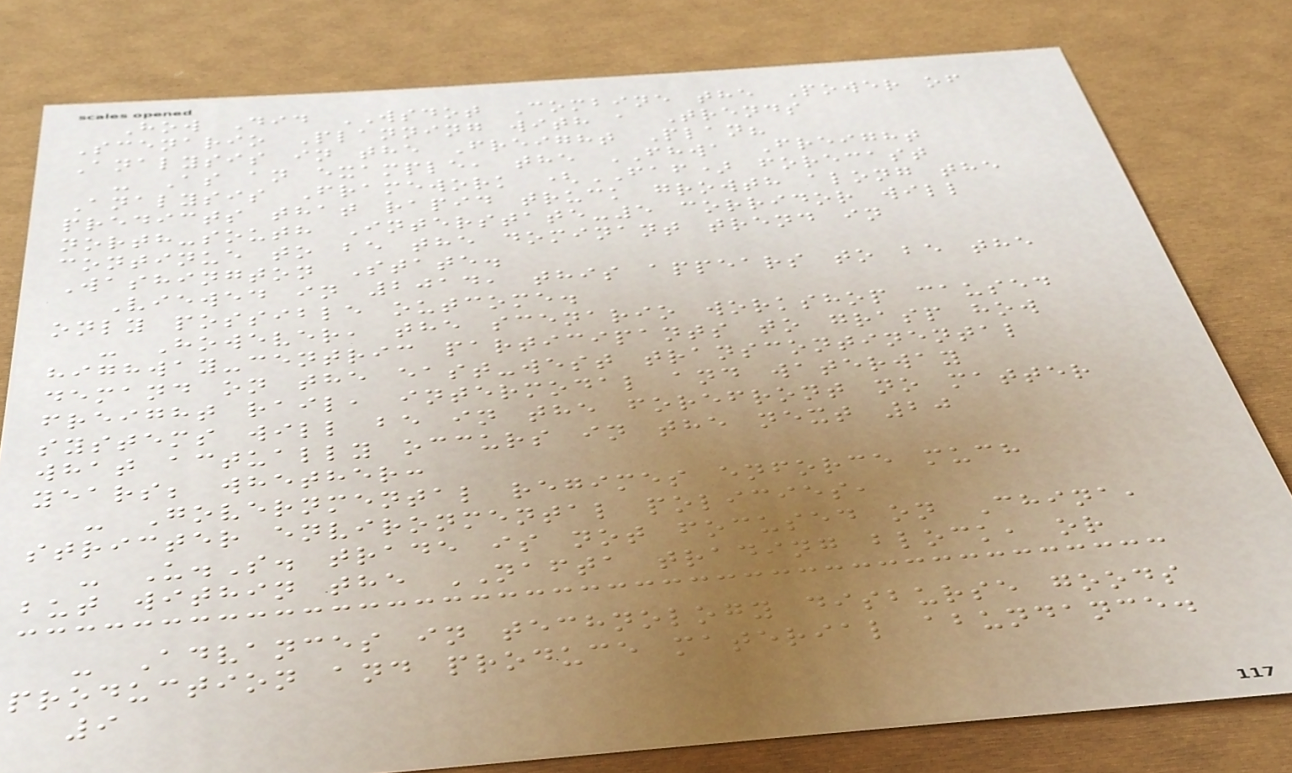How Did WSDOT Combine the Power of
Scenario Planning with a Trends
Analysis in the Freight Plan?
- As an example, the FHWA Freight
Analysis Framework (FAF) forecast
predicts that rapid truck growth along the
north-south Interstate-5 corridor will
continue to be the dominant trend in
Washington State.
Viewed in 2014, this appears to be the
only possible outcome.
- However, the scenario workshop caused
highway-centric participants to grasp how
demand on the east-west transcontinental
freight rail, intermodal and waterway
systems will be in the forefront no matter
what actually occurs in the next 20
years; whether:
- Governmental regimes enforce much
stricter environmental policies,
- U.S. trade is not focused on China,
but within the NAFTA trading block, or
- Advances in technology disburse goods
production and produce material abundance.
9
